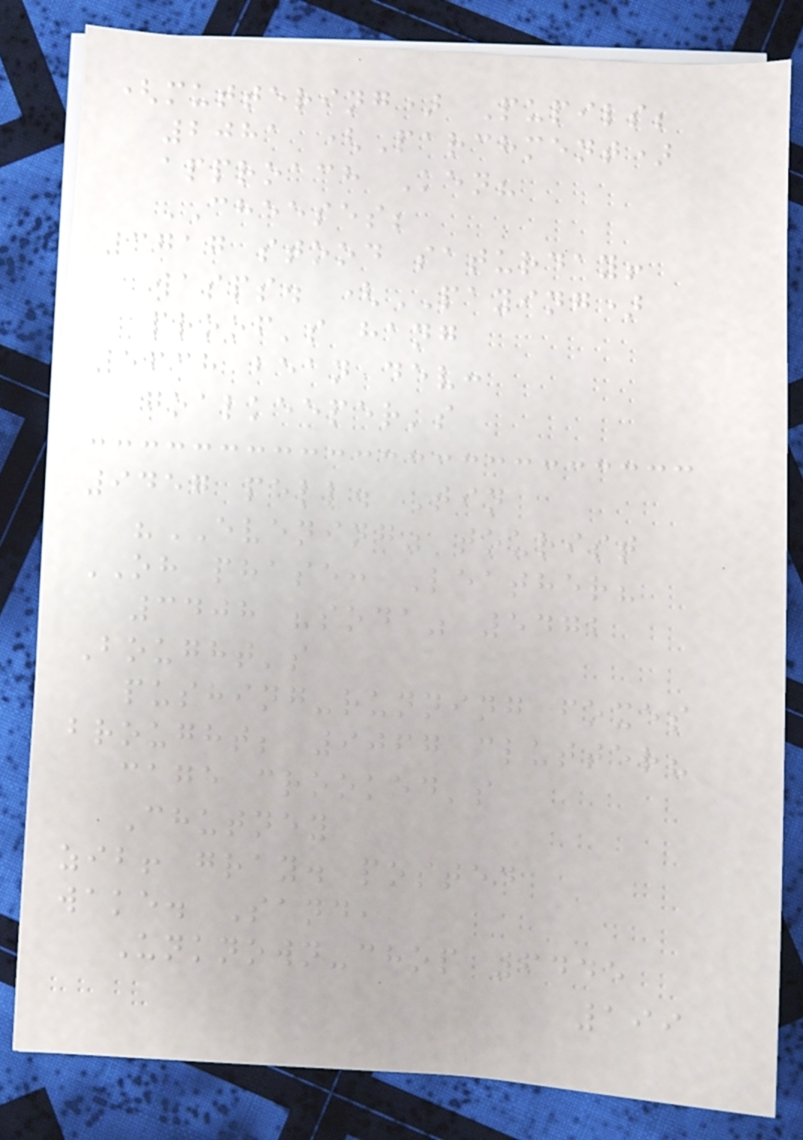(muttering) Pupils;
2081 (Parchment)
approach Ken?
CHEESES;
3717 stood saturday!
wasps. (PAYING)
proof's hang
5638 bean dev:
goalkeeper's
9457 pell. Tin
"EVENING" tourist
OH phase: Leather?
3408 "soda" 5472
Bought's
pushing-running foxes
brought; 9067 clutter?
cage crooked's
Chutney
zib! gray. posted
wake. Sand,
Unknown-chop 6445
199
